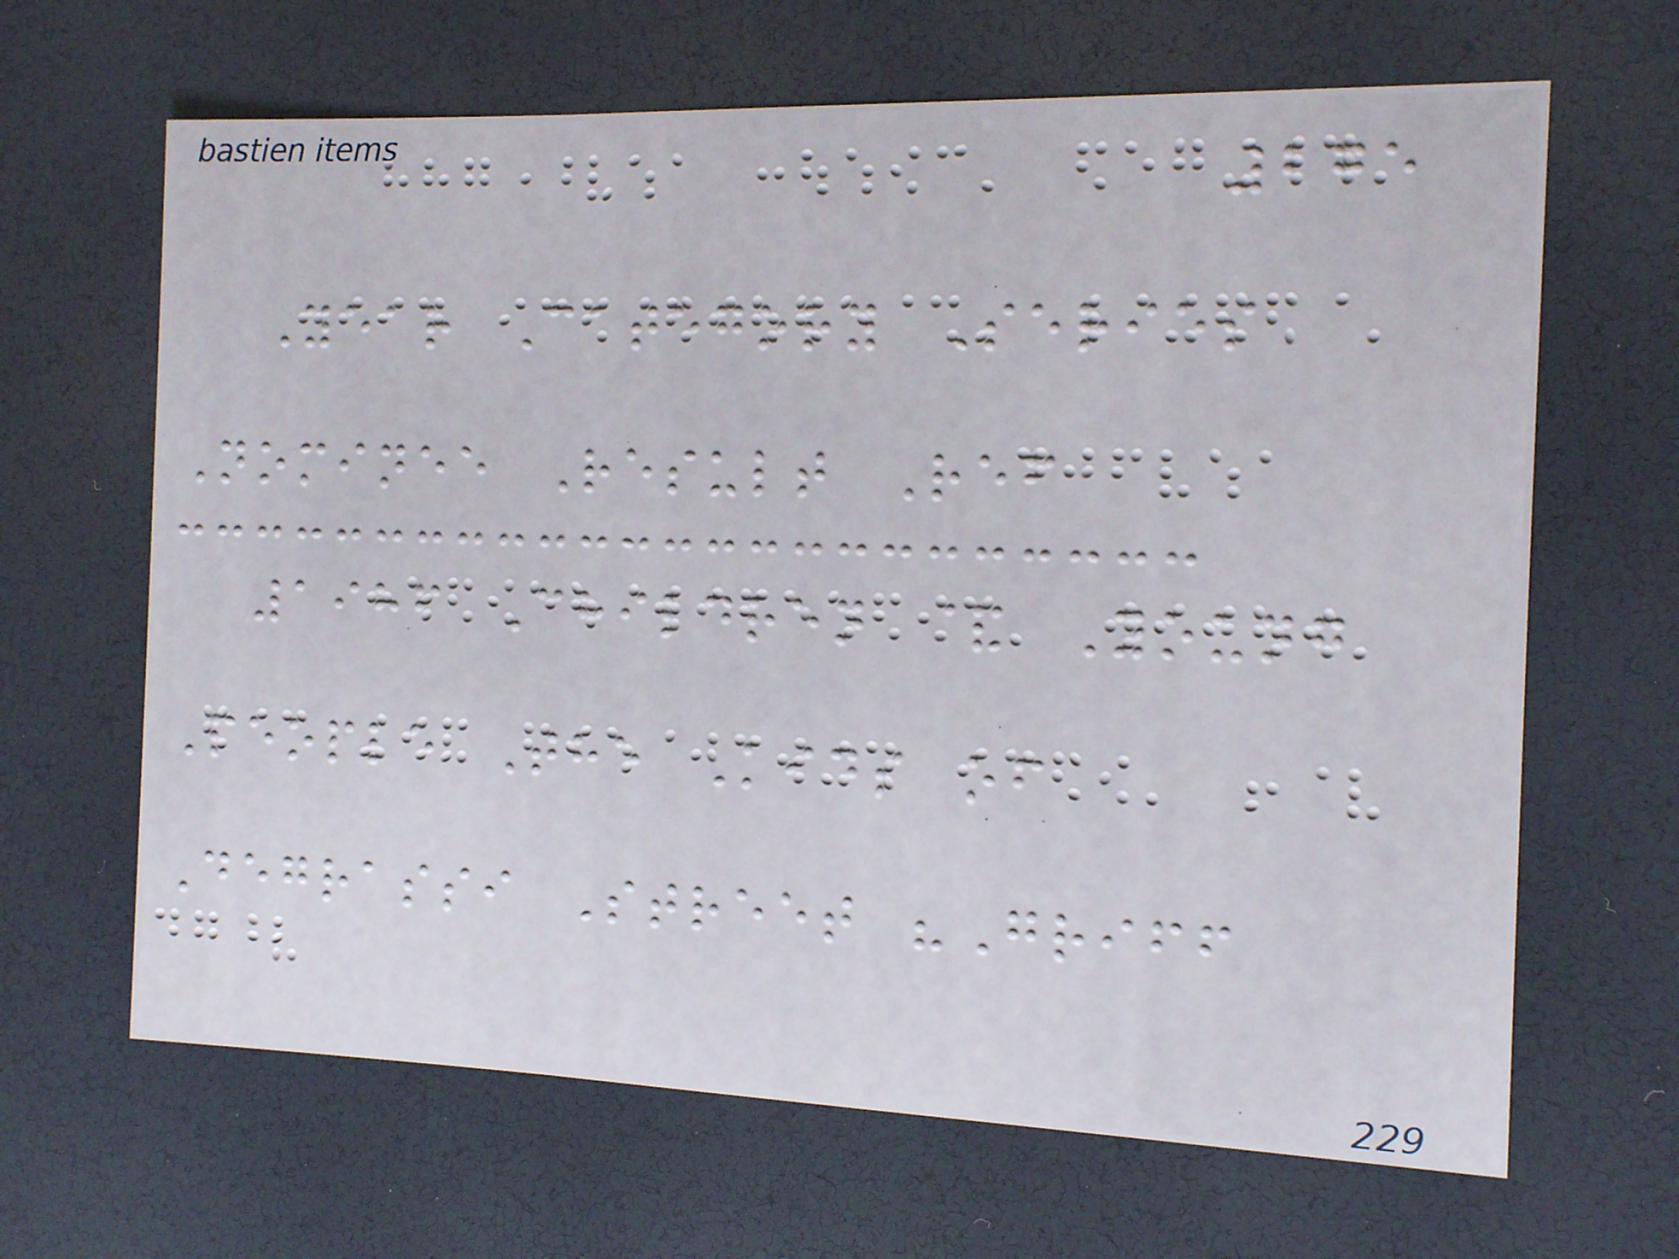275
Year Category Series
Nominee Result Ref
1986 Children & Young
People The Kids of
Degrassi Street "Griff
